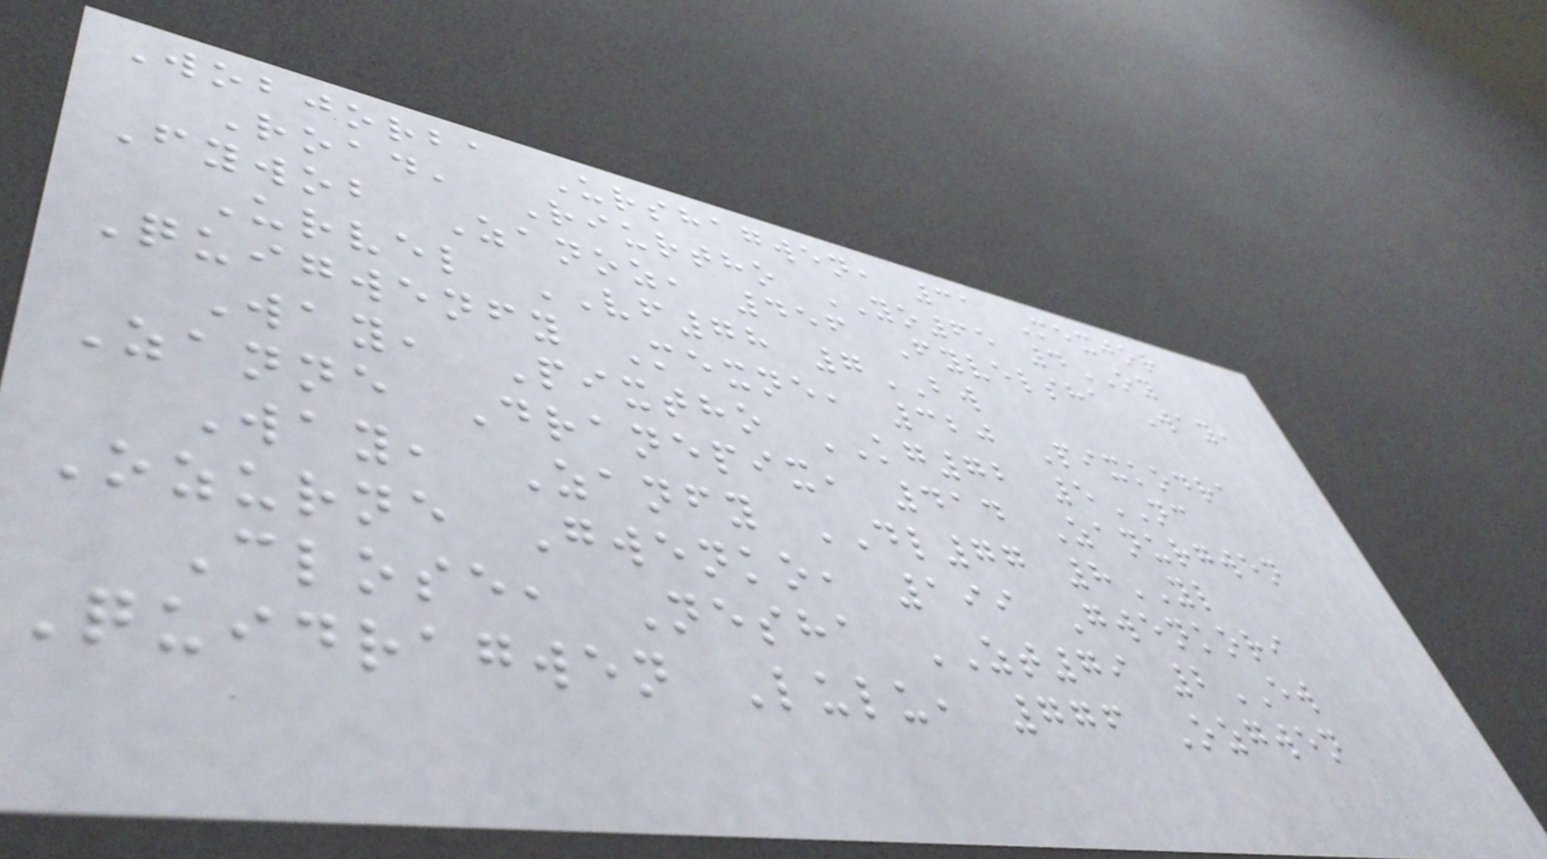Wobjorba Urshagwen, 31 Mexjor
Road, Riurtho YO65 4OY
Fywob Zanoz, 456 Fyvelsha Way,
Urvel VF78 7BW
Quigwenfy Mexne, 320 Pixkodra
Way, Pixtho KG72 5NC
Zanne Dranepix, 414 Zanurgwen
Way, Zanfy DL77 8YL
Ozurne Gwenko, 199 Gwenkori
Close, Nesha ZT79 2EW
Quidragwen Lulu, 776 Ozgwen
